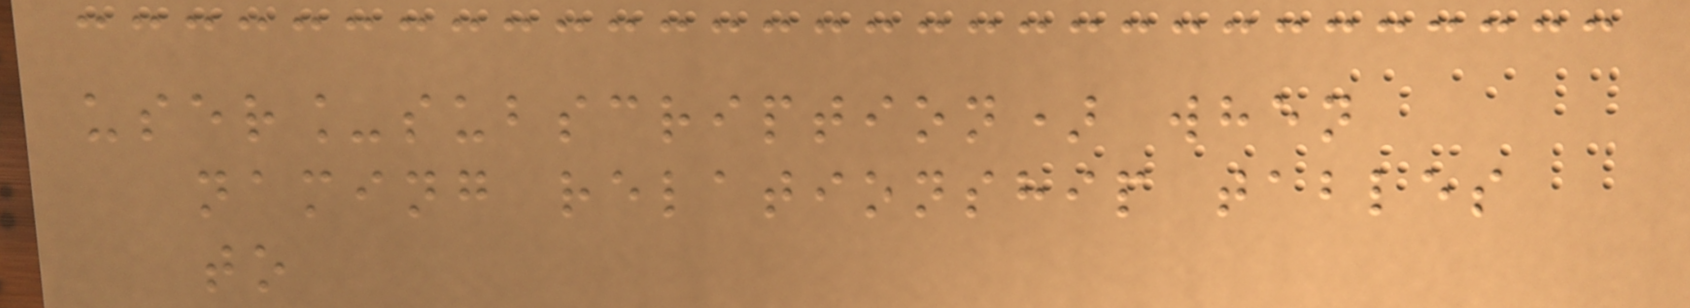user_subscription) when
naming relationship tables
to
